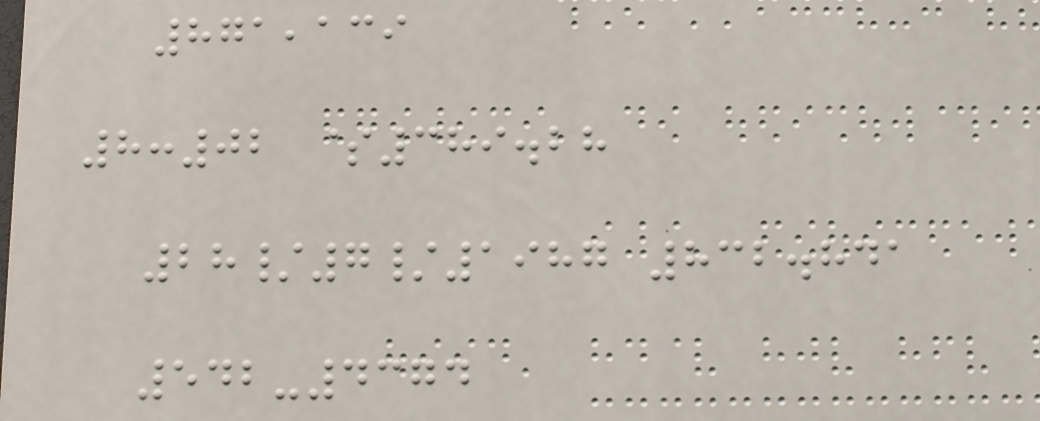871,139
8:02 $389.28
28/7/1987 832.841
542-4374
